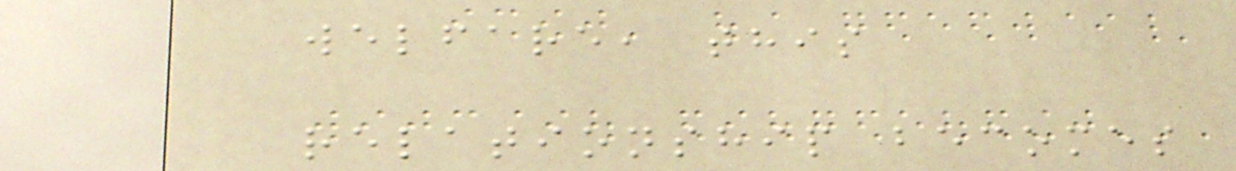welfare, this
relationship becomes
